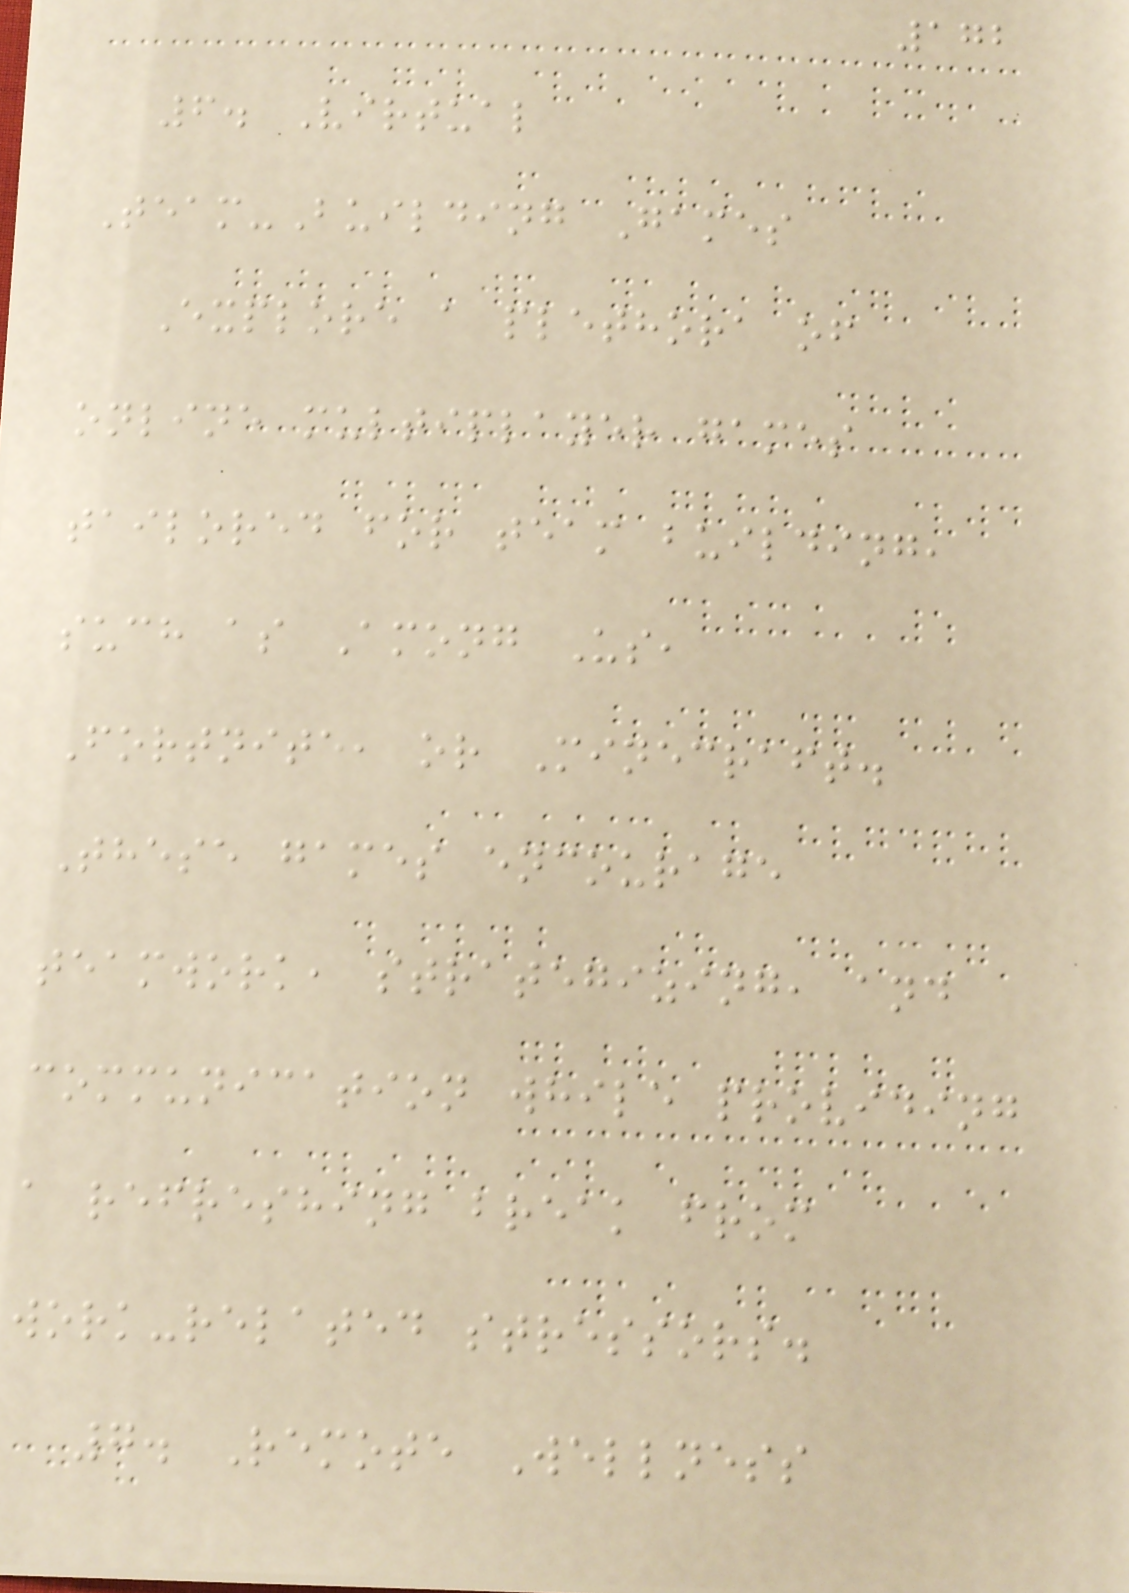172
6. Virtual
Team-Building Games
Explore a plethora of
online multiplayer games
tailored for team building,
such as Among Us,
Fortnite, or Minecraft.
These games encourage
teamwork, strategizing, and
communication while providing
a refreshing break from
work-related stressors.
7. Remote Wellness
